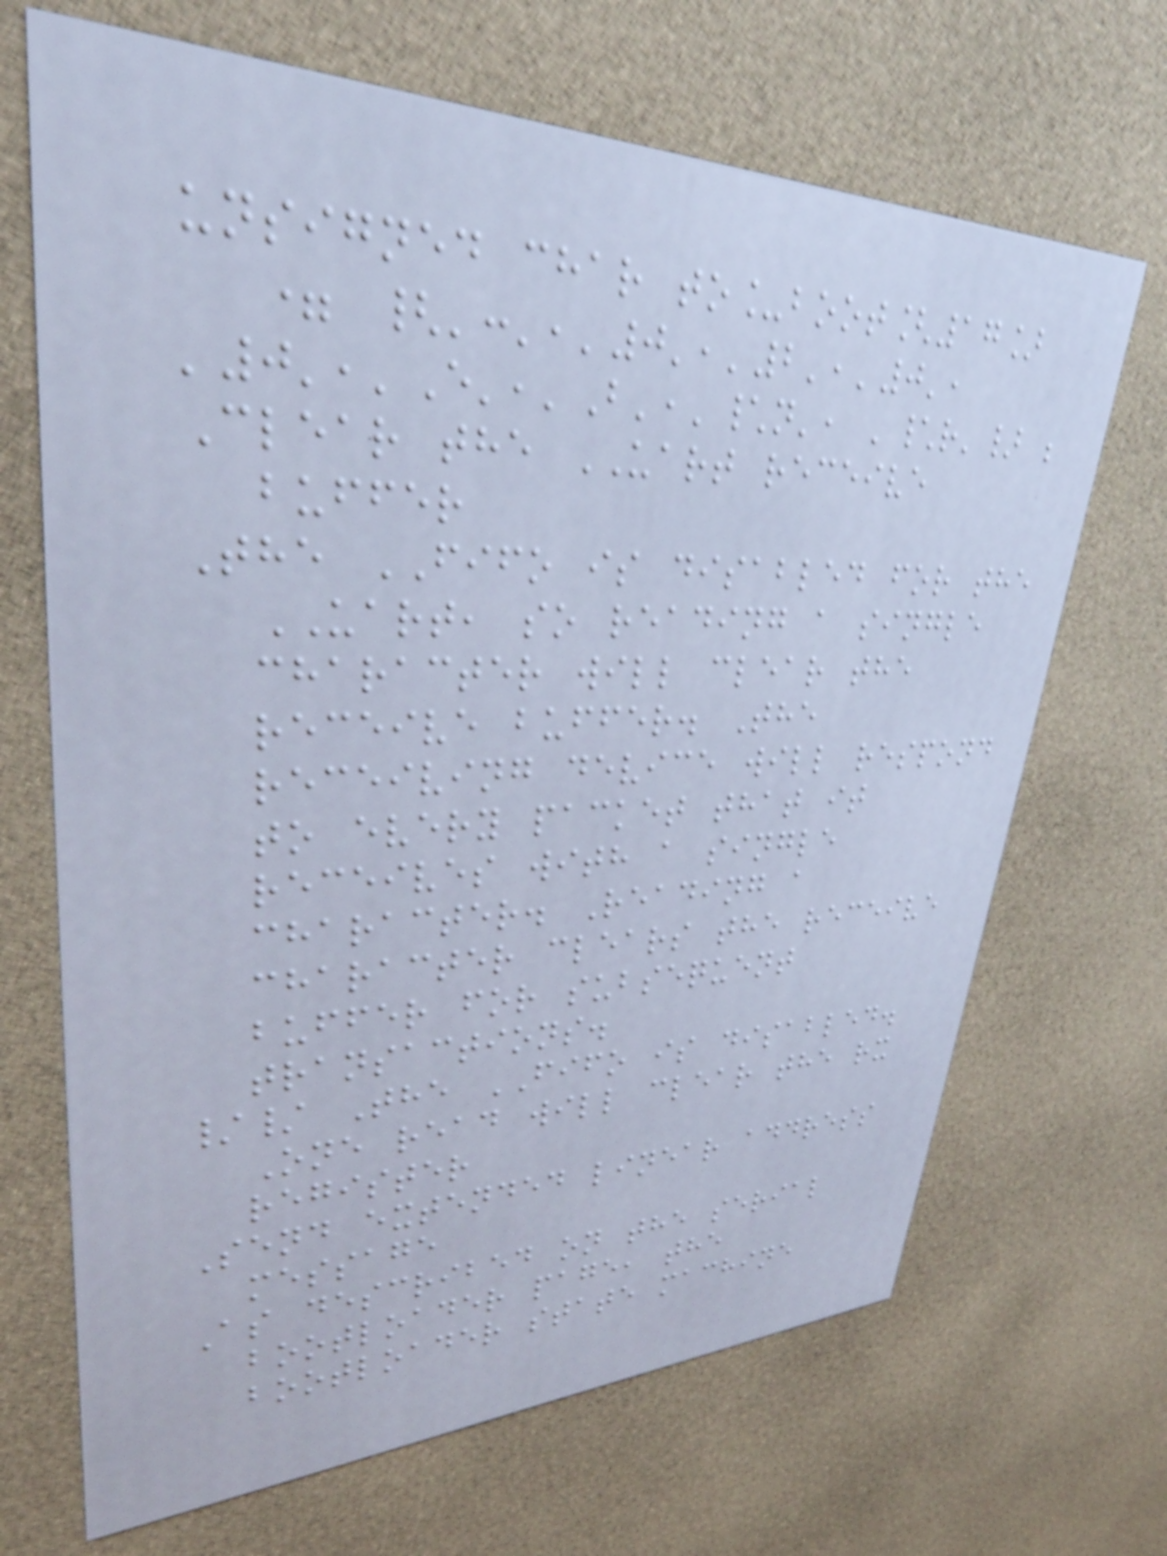unsigned char to_boot[17]
= {':','0','2','0',
'0','E','B','\n', '\r'} ;
Clear the UART receive
buffer
The FIFO is disabled for the
UART, so reading a single
character will clear the
receive buffer. The
receiving device will respond
to every packet that it
receives with a single
character. Reading a
character clears the receive
buffer for subsequent
transactions.
// The FIFO is disabled.
One read will clear the rx
register
Send extended linear address
message
As described on the serial
bootloader page, the
bootloader state machine
